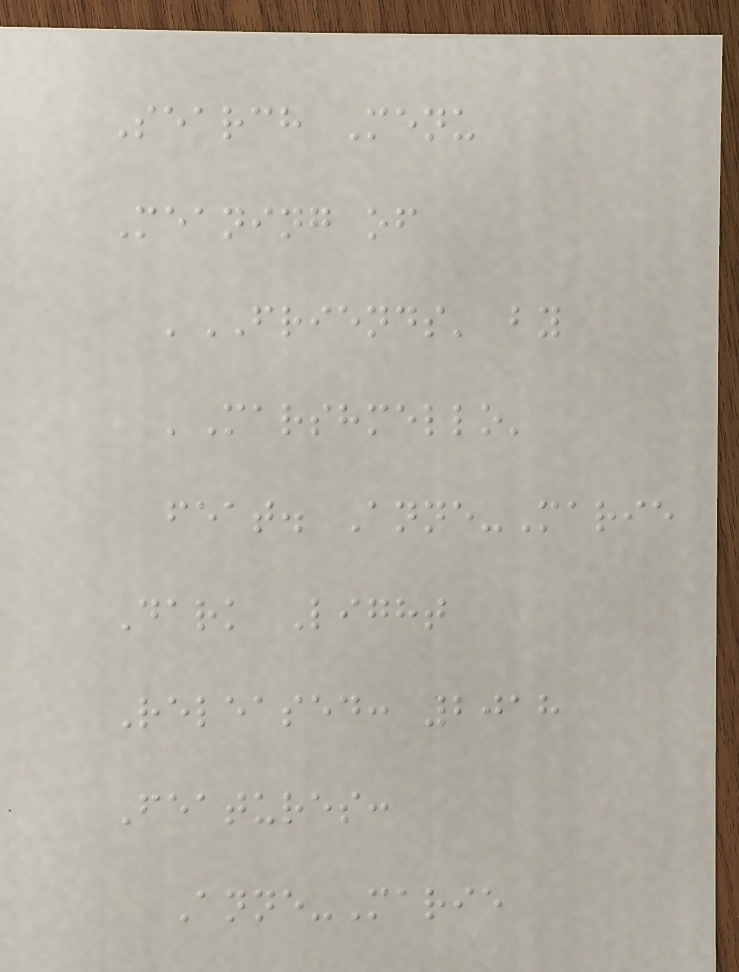Search Menu
Meaning of
'FRIENDS' by
'Marshmello'
feat. Anne-Marie
Dark Light
Released: 2018
Features:
Anne-Marie
